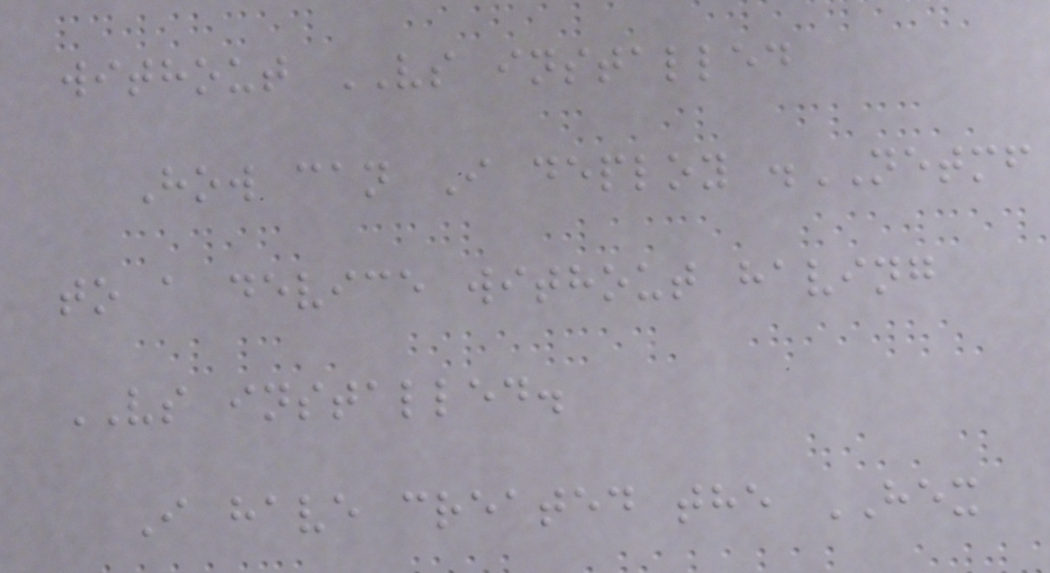without VS installed
How can I deploy .NETMF
to a device without having
VS installed.
I have created the HEX
